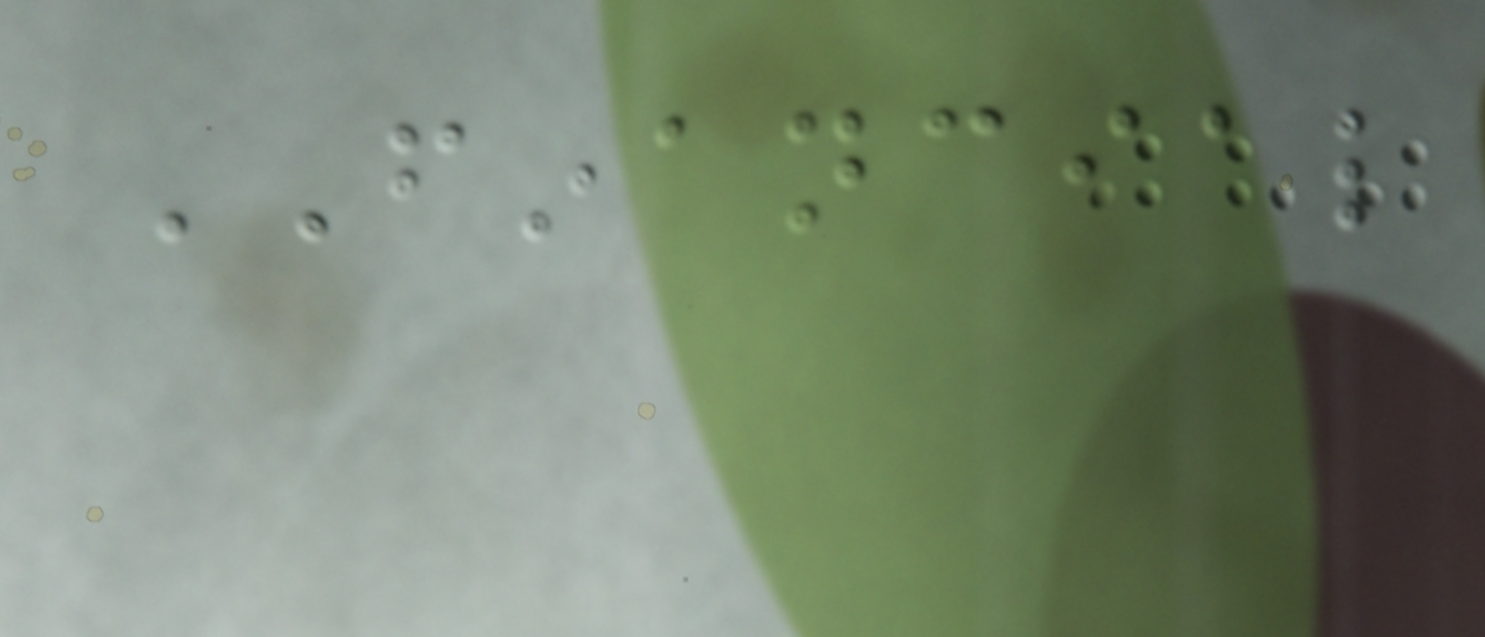FINANCIAL
